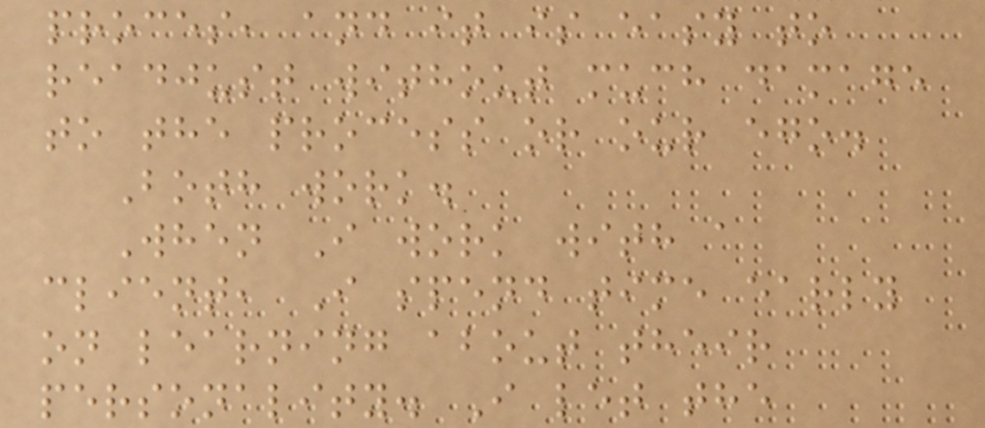proces, and it is easy to
readjust without much damage
to the process or our ego.
Both work.
When I work with a
client, I spend time early
on learning about their
personality. I let the
